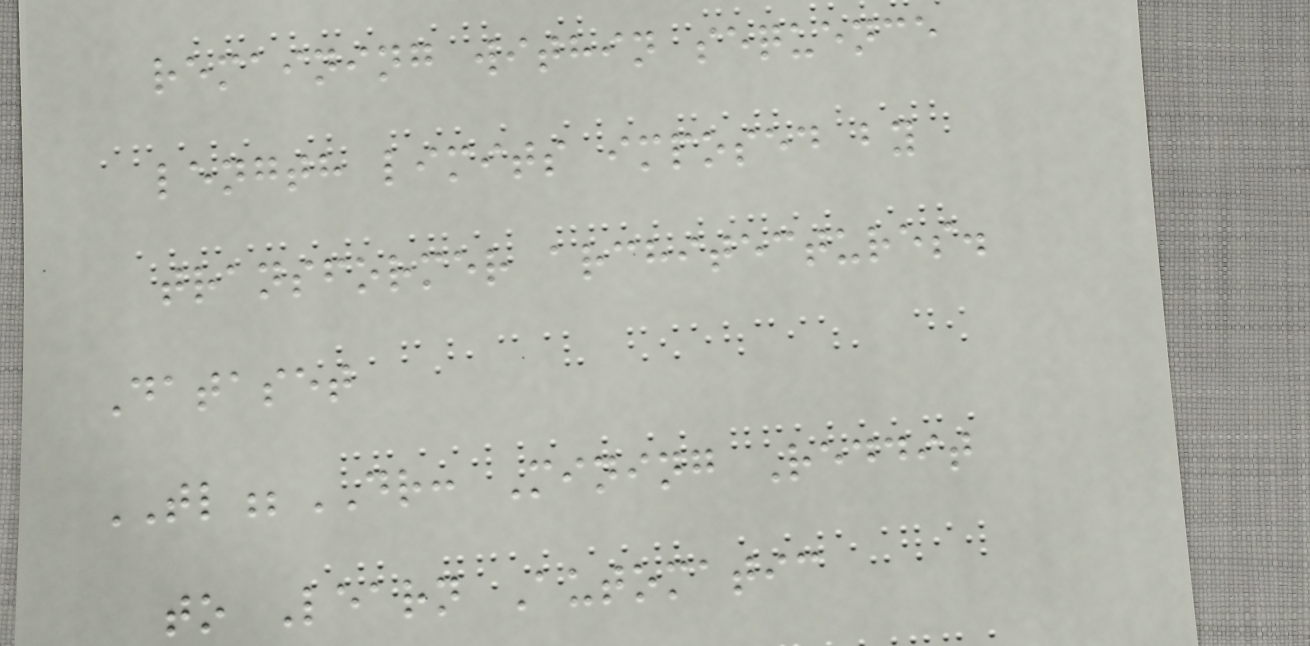remaining within sequence
length limits imposed by
transformer architectures.
Dataset
TL;DR: Mining Reddit
to Learn Automatic
